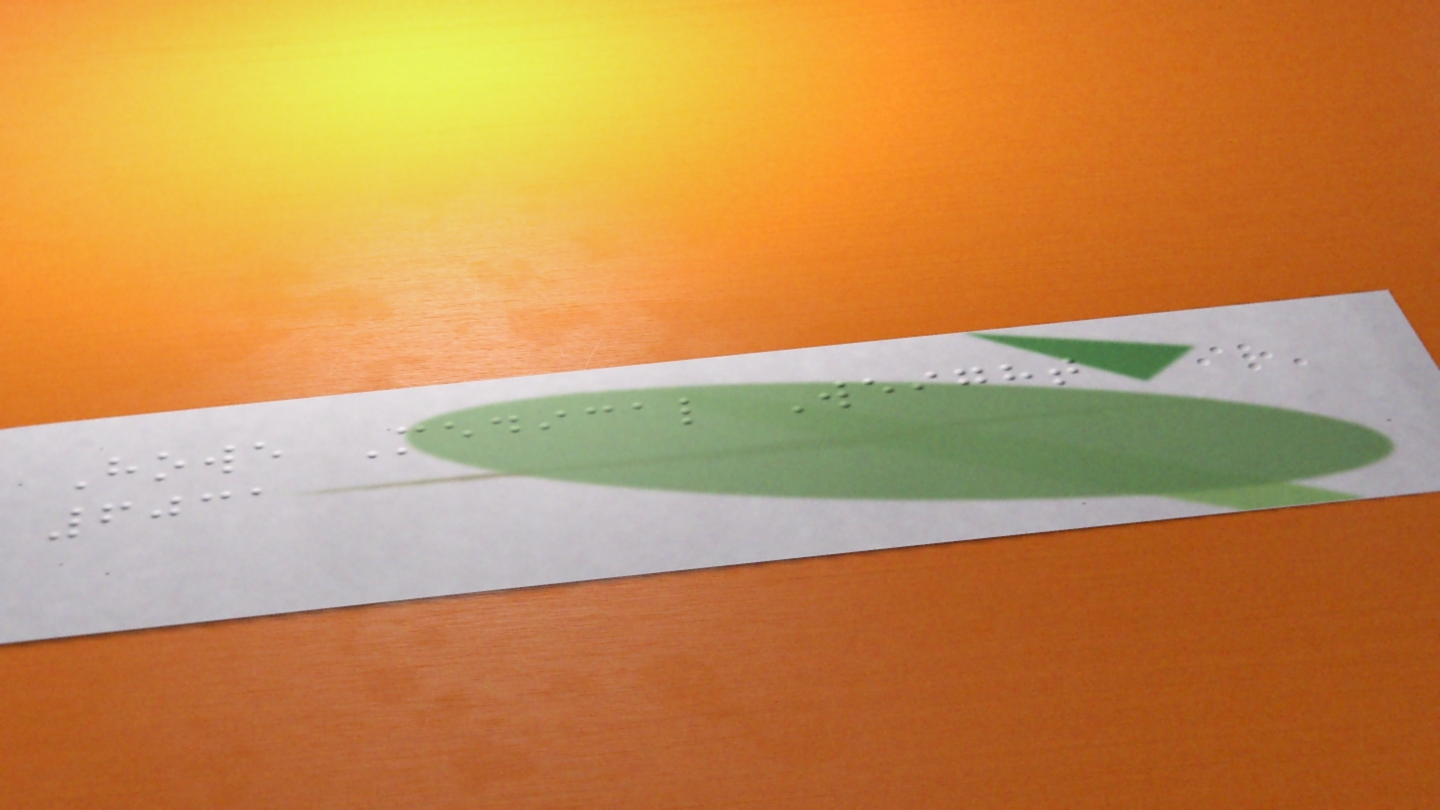Howe Medical Weight
6031
